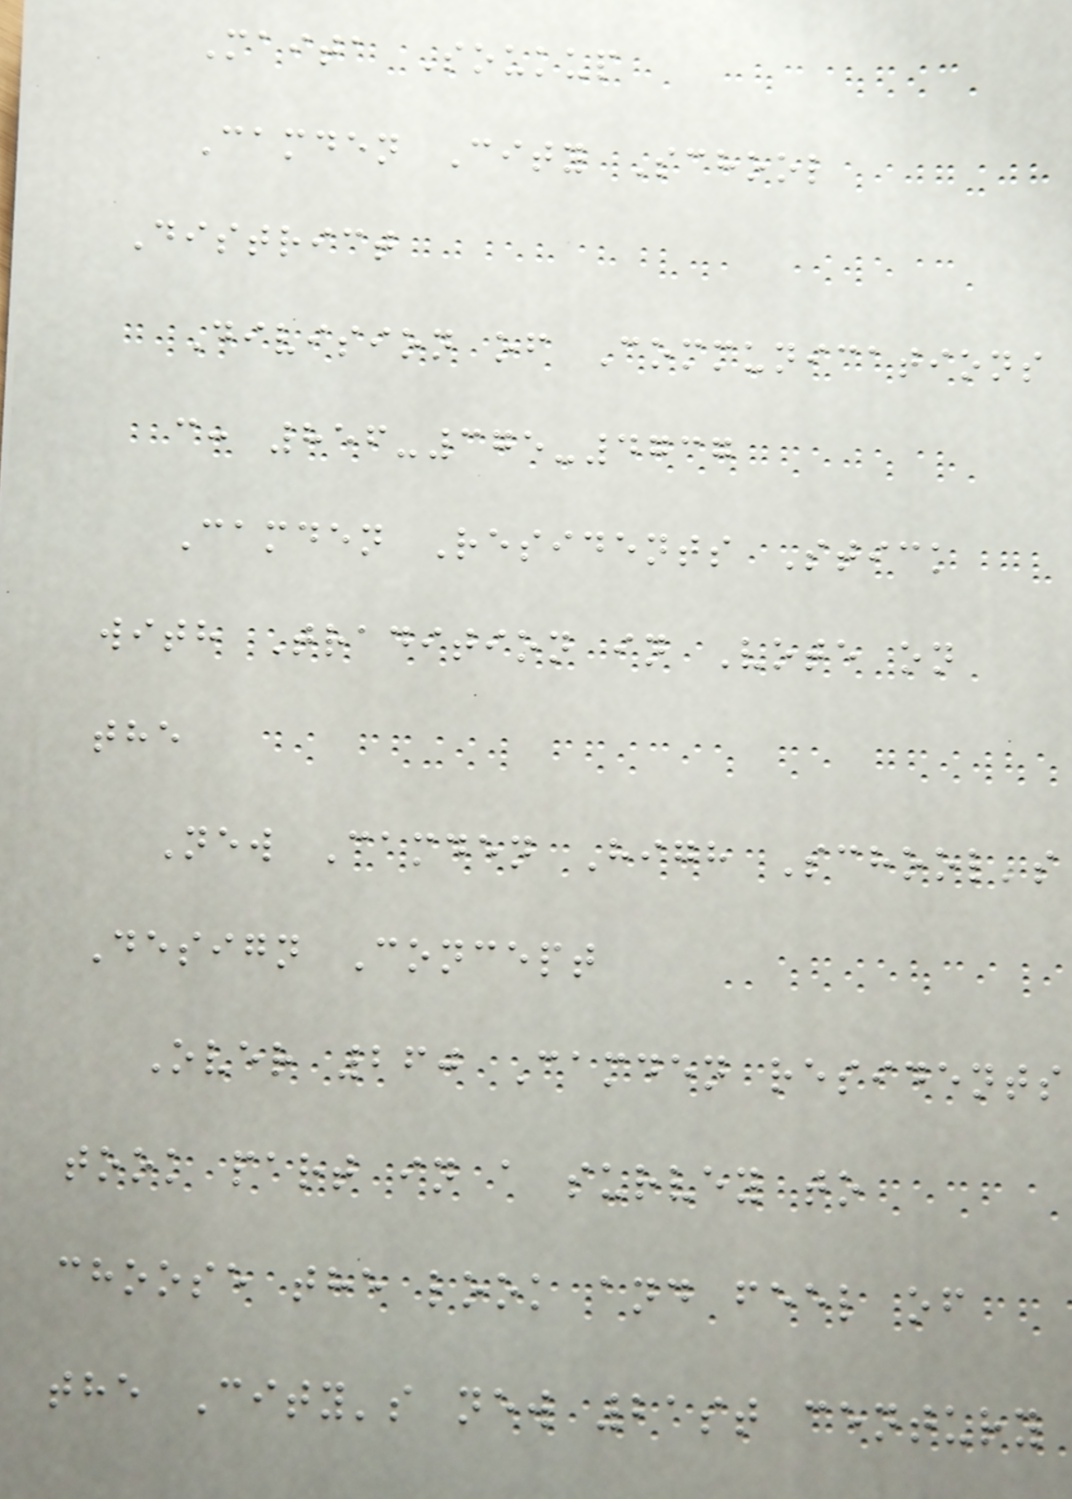Maita Soukup
Camden City School
District
Division of Communications
c: 856-375-4737
Camden Residents Stick
with Tradition in Vote on
the
New Camden High School's
Design Concept
Over 260 Camden residents
took part in a survey to
choose the look and feel of
the City's new 21st century
